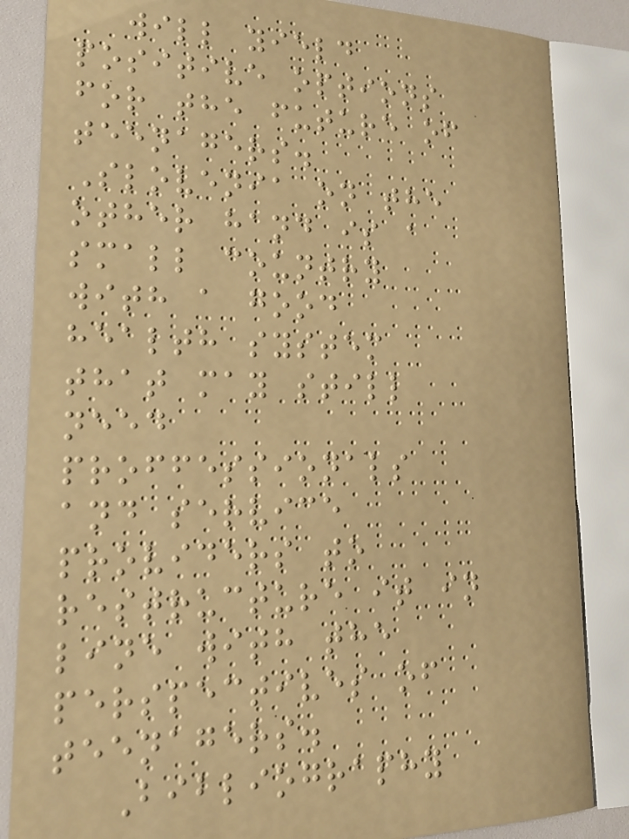will yield
positive options
for the future of
teenagers.
Slovenia on the
other hand is a
small country
with a good
health system
that may still
need
proffessionals
and service
providers to
restructure it in
line with the
perspectives of
teenagers.
Bibliography
